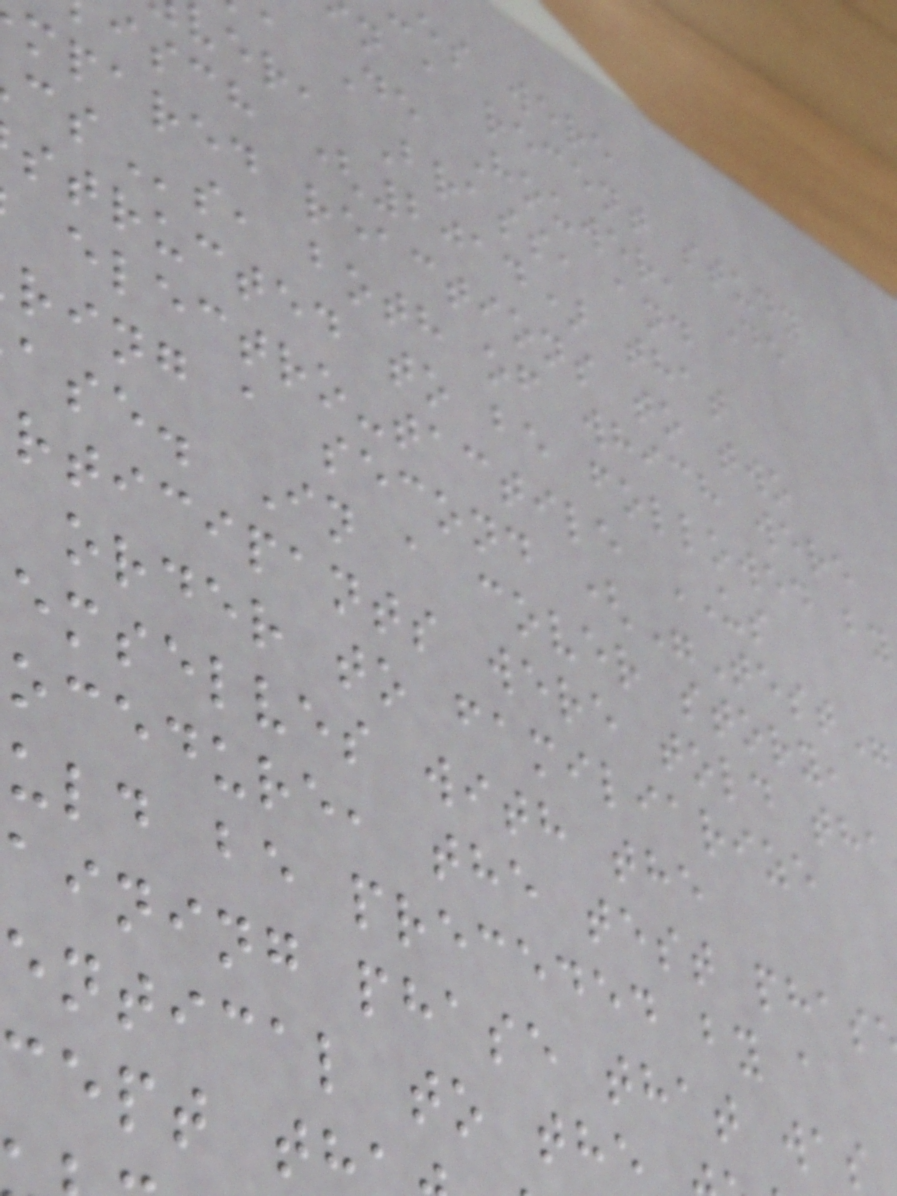es were
n a recent study
De Houwer, De
ver, Brass, and
isch (2014) that
mpared reactions to two
s, both of which were
structed to be followed by
electro-tactile US
ring a second ("Test
ase. In a cover story,
rticipants were told tha
order to familiarize
emselves with the
ocedure, the test phas
uld be preceded by a
aining phase that was
entical to the
cept th
